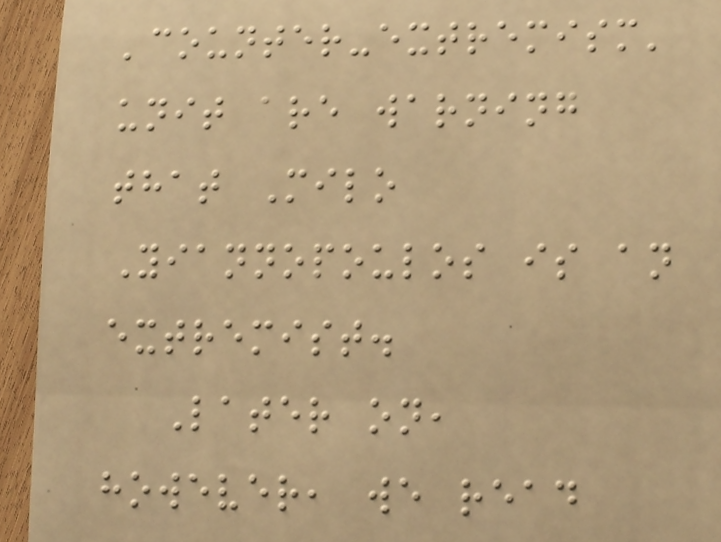'counter-extremism'
unit are warning
that Milo
Yiannopoulos is an
extremist.
Later on,
however, we read
